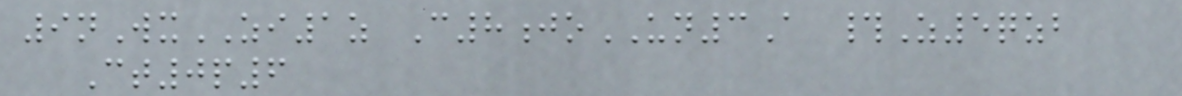9nWxZI1z C8joUN3A #Z5qzb
Ct0p6
